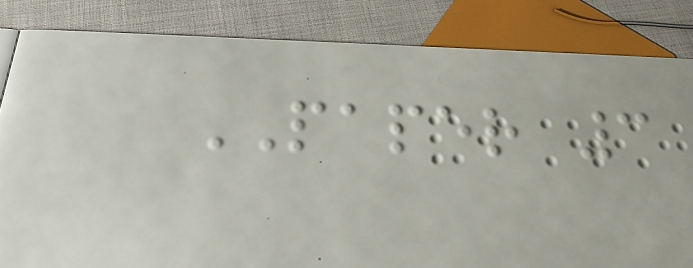PAPER 3
